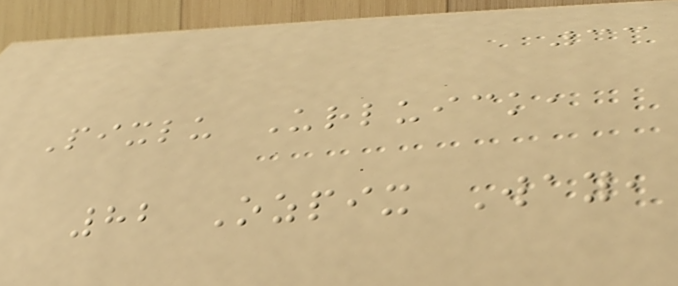33
Pixlu Urluick,
82 Ozpix Way,
